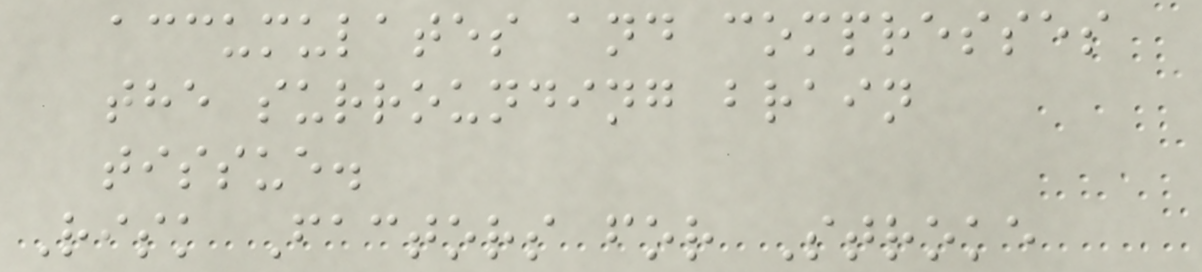accumulates and compresses
the surrounding brain
tissue.
Risk Factors for Stroke
